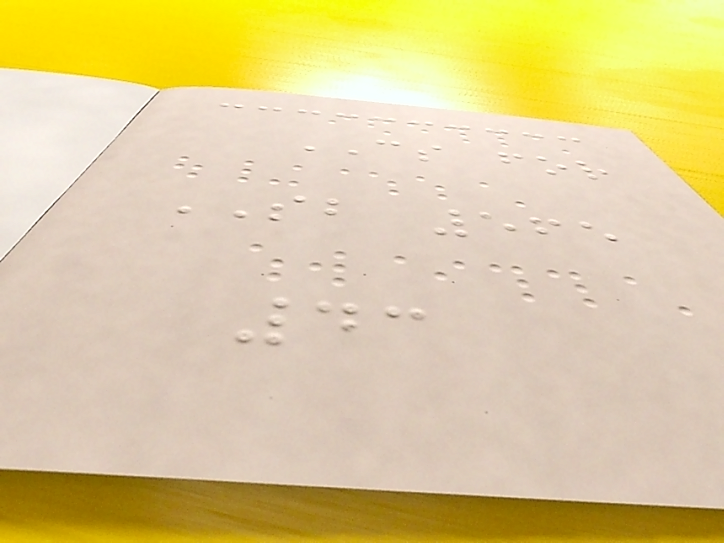CS for
SB 565
43
